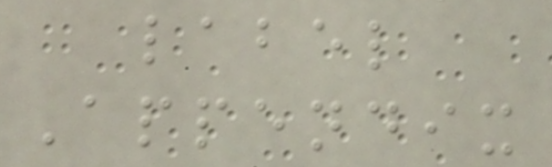label
Appendix
